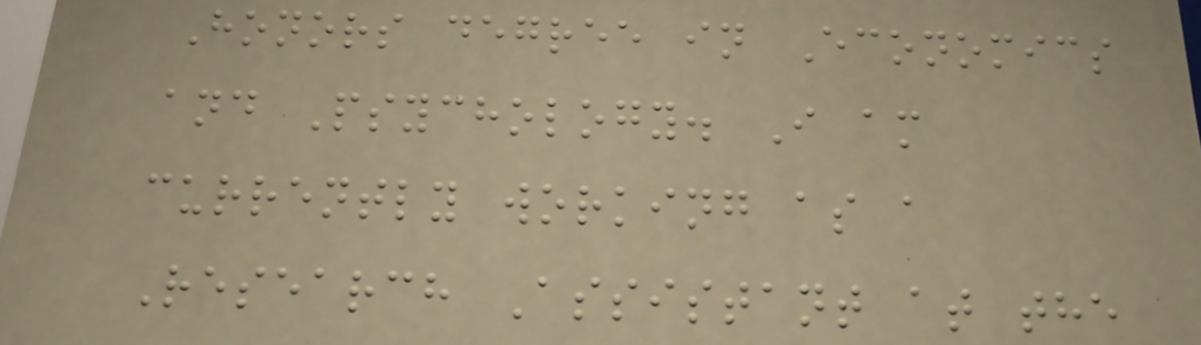Honors degree in Economics
and Psychology. I am
currently working as a
Research Assistant at the
